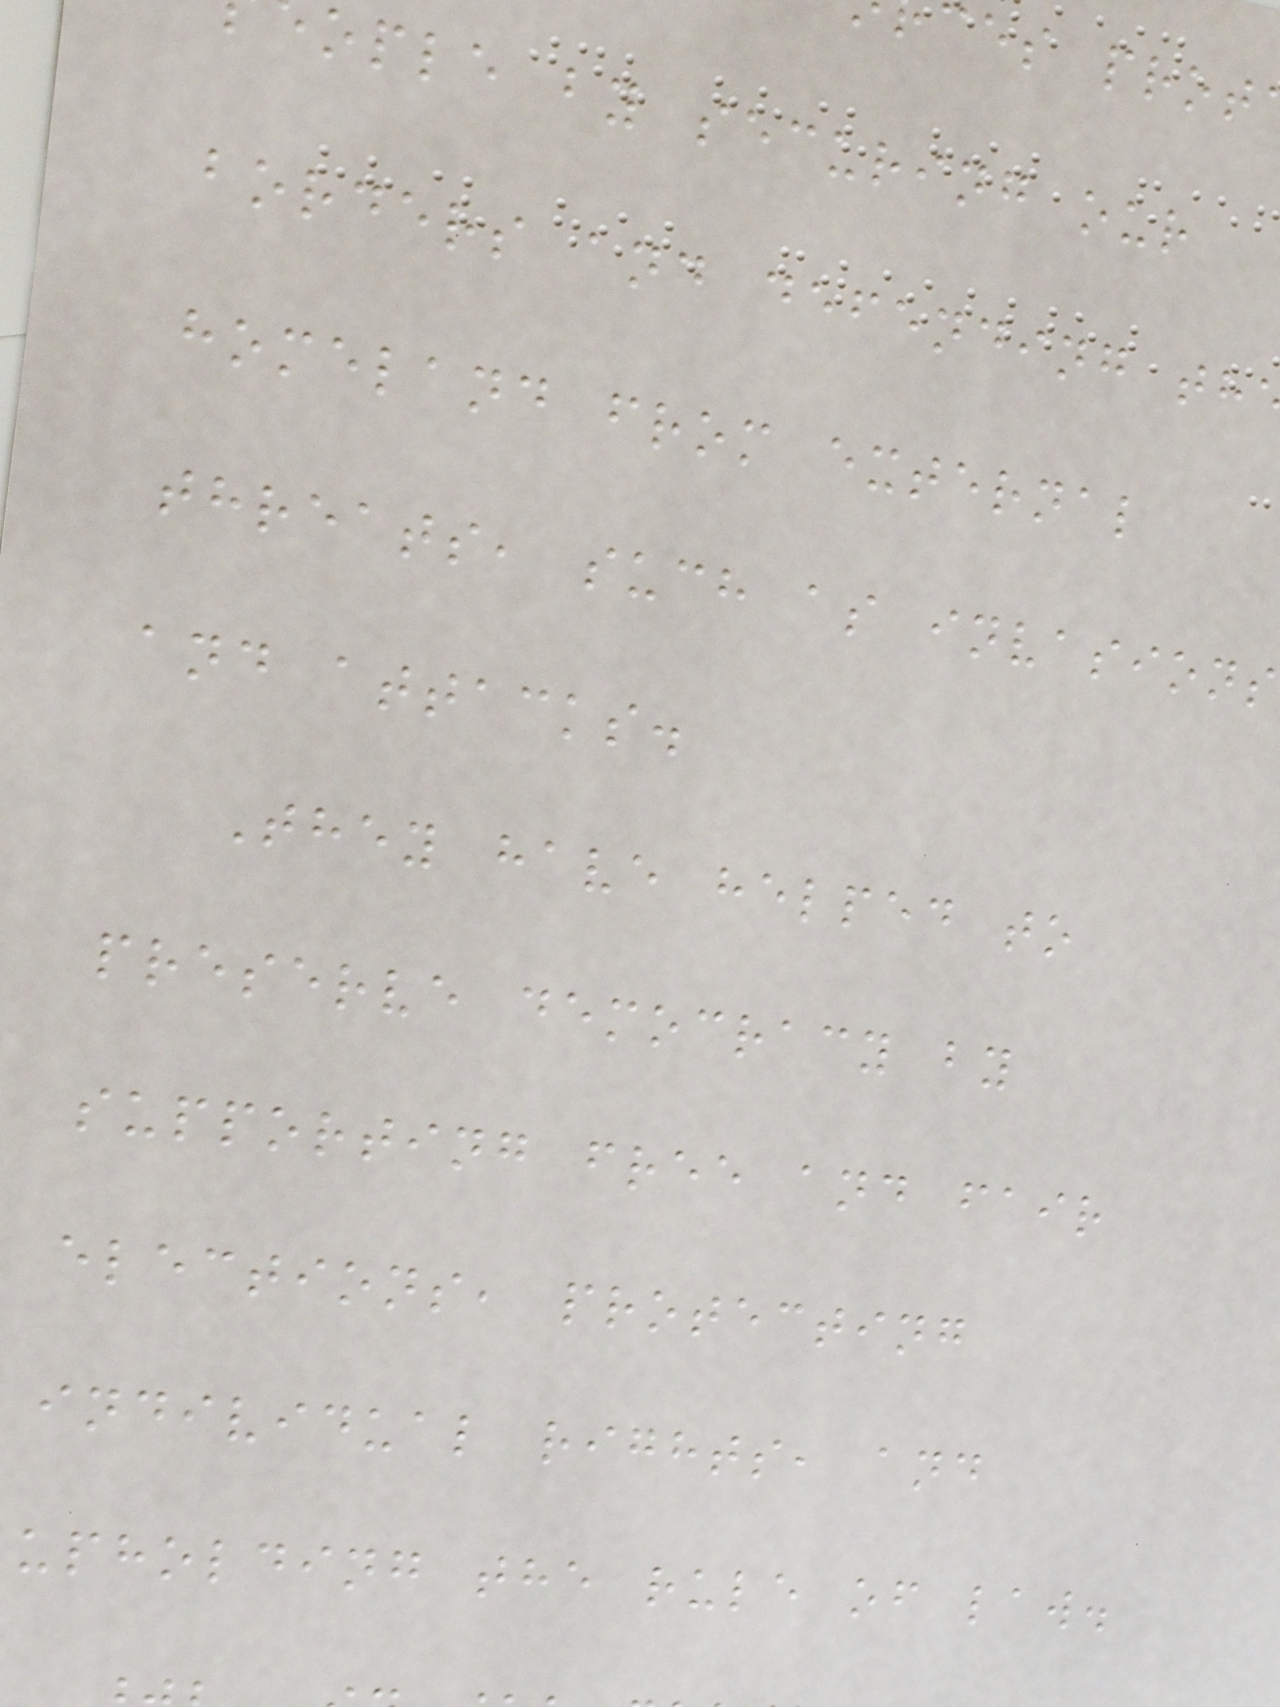ces prot
ople by securing our
borders and defending th
homeland from external
threats, such as invasions
and attacks.
They have helped to
preserve democracy by
supporting free and fair
elections, protecting
individual rights, and
upholding the rule of law.
